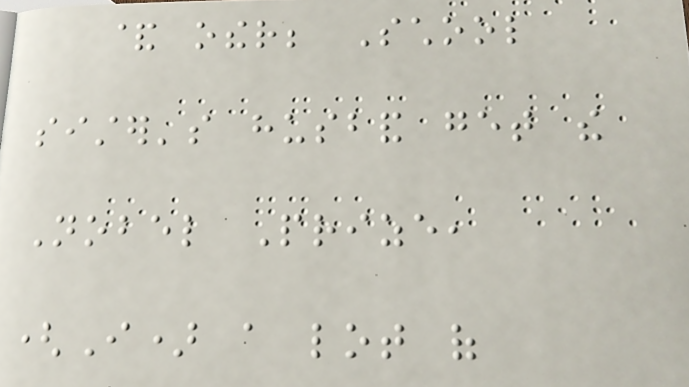& other; School
sister's husband get the
Nobel Prize,
(I) a lot of
